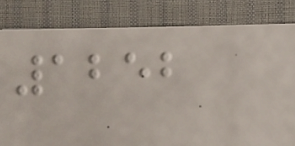1252
